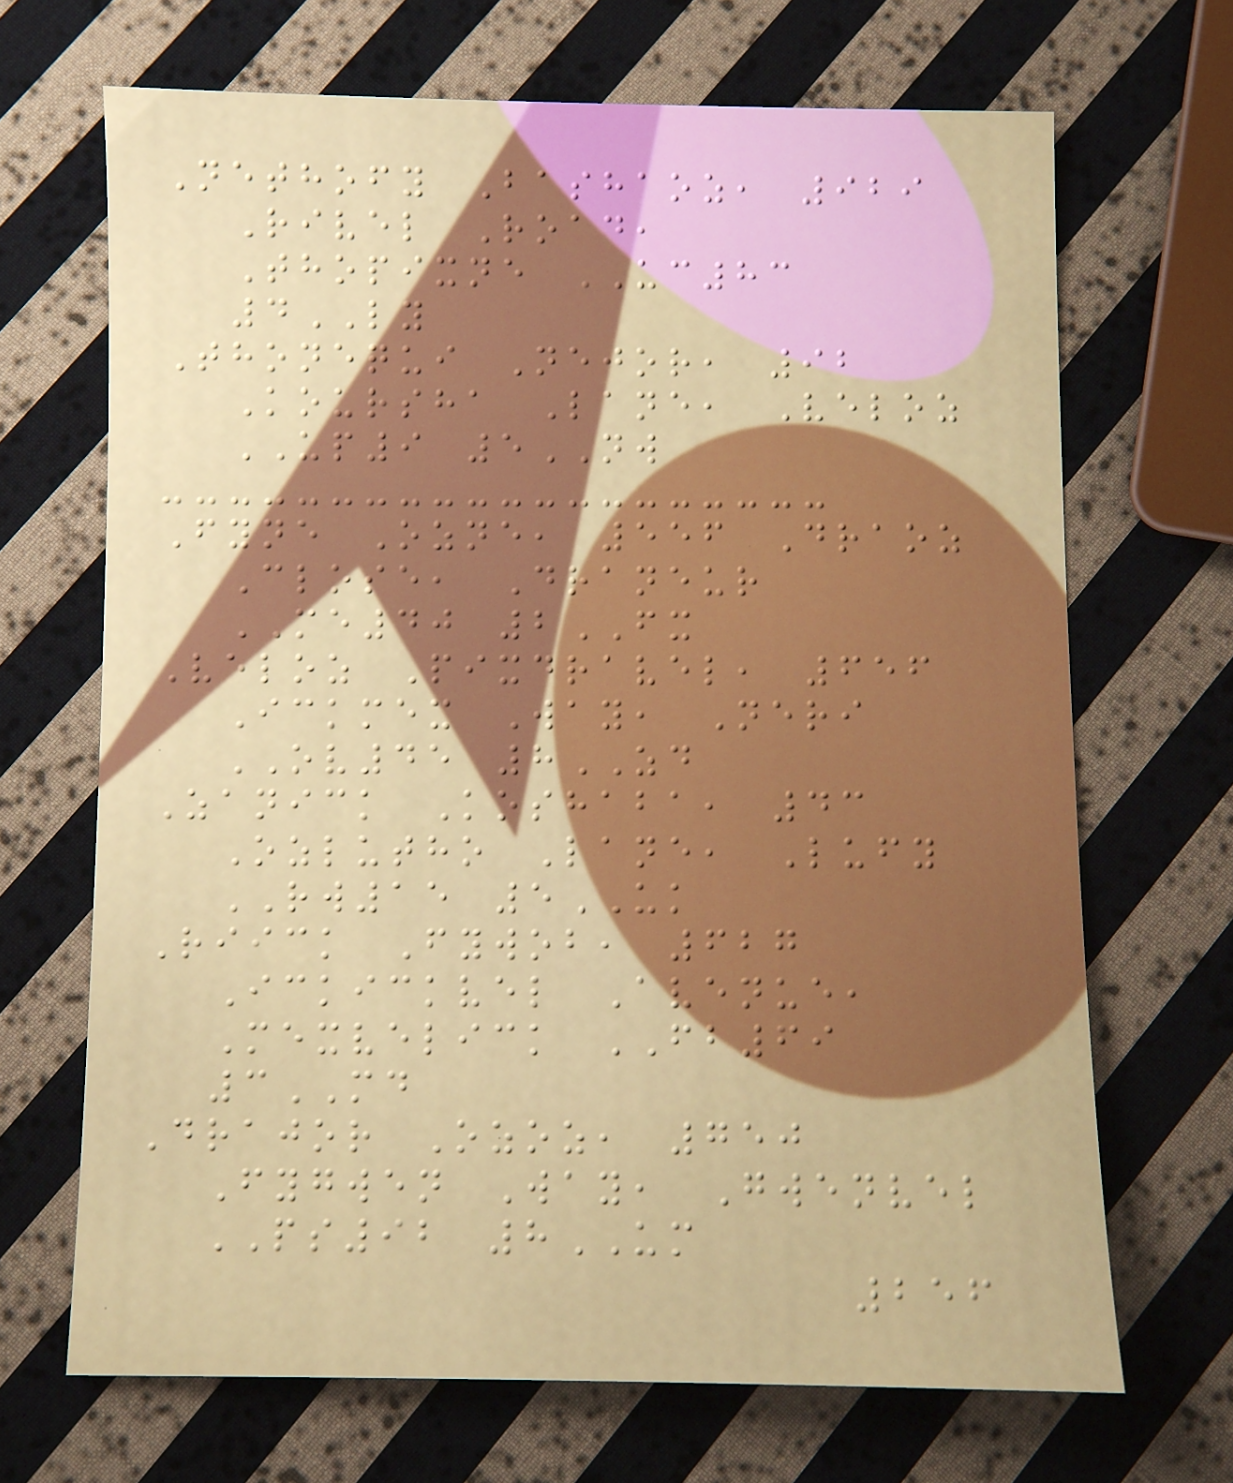Nethofy Bashaoz, 929
Rivel Road,
Thopixne UC83
4LY
Thonequi Nejor, 92
Koursha Lane, Veloz
UP9 5NW
Fyne Ozne, 556 Draoz
Close, Draneur
ME40 2FX
Veloz Pixdravel, 656
Ickmex Way, Neri
OV45 8ZD
Zanick Koshaba, 43
Ozlutho Lane, Lufy
RW15 5UK
Riick Fywob, 627
Ickickvel Avenue,
Mexvelick FB69
3MD
Drajor Ozoz, 750
Fygwen Way, Gwenvel
PS92 8UM
256
